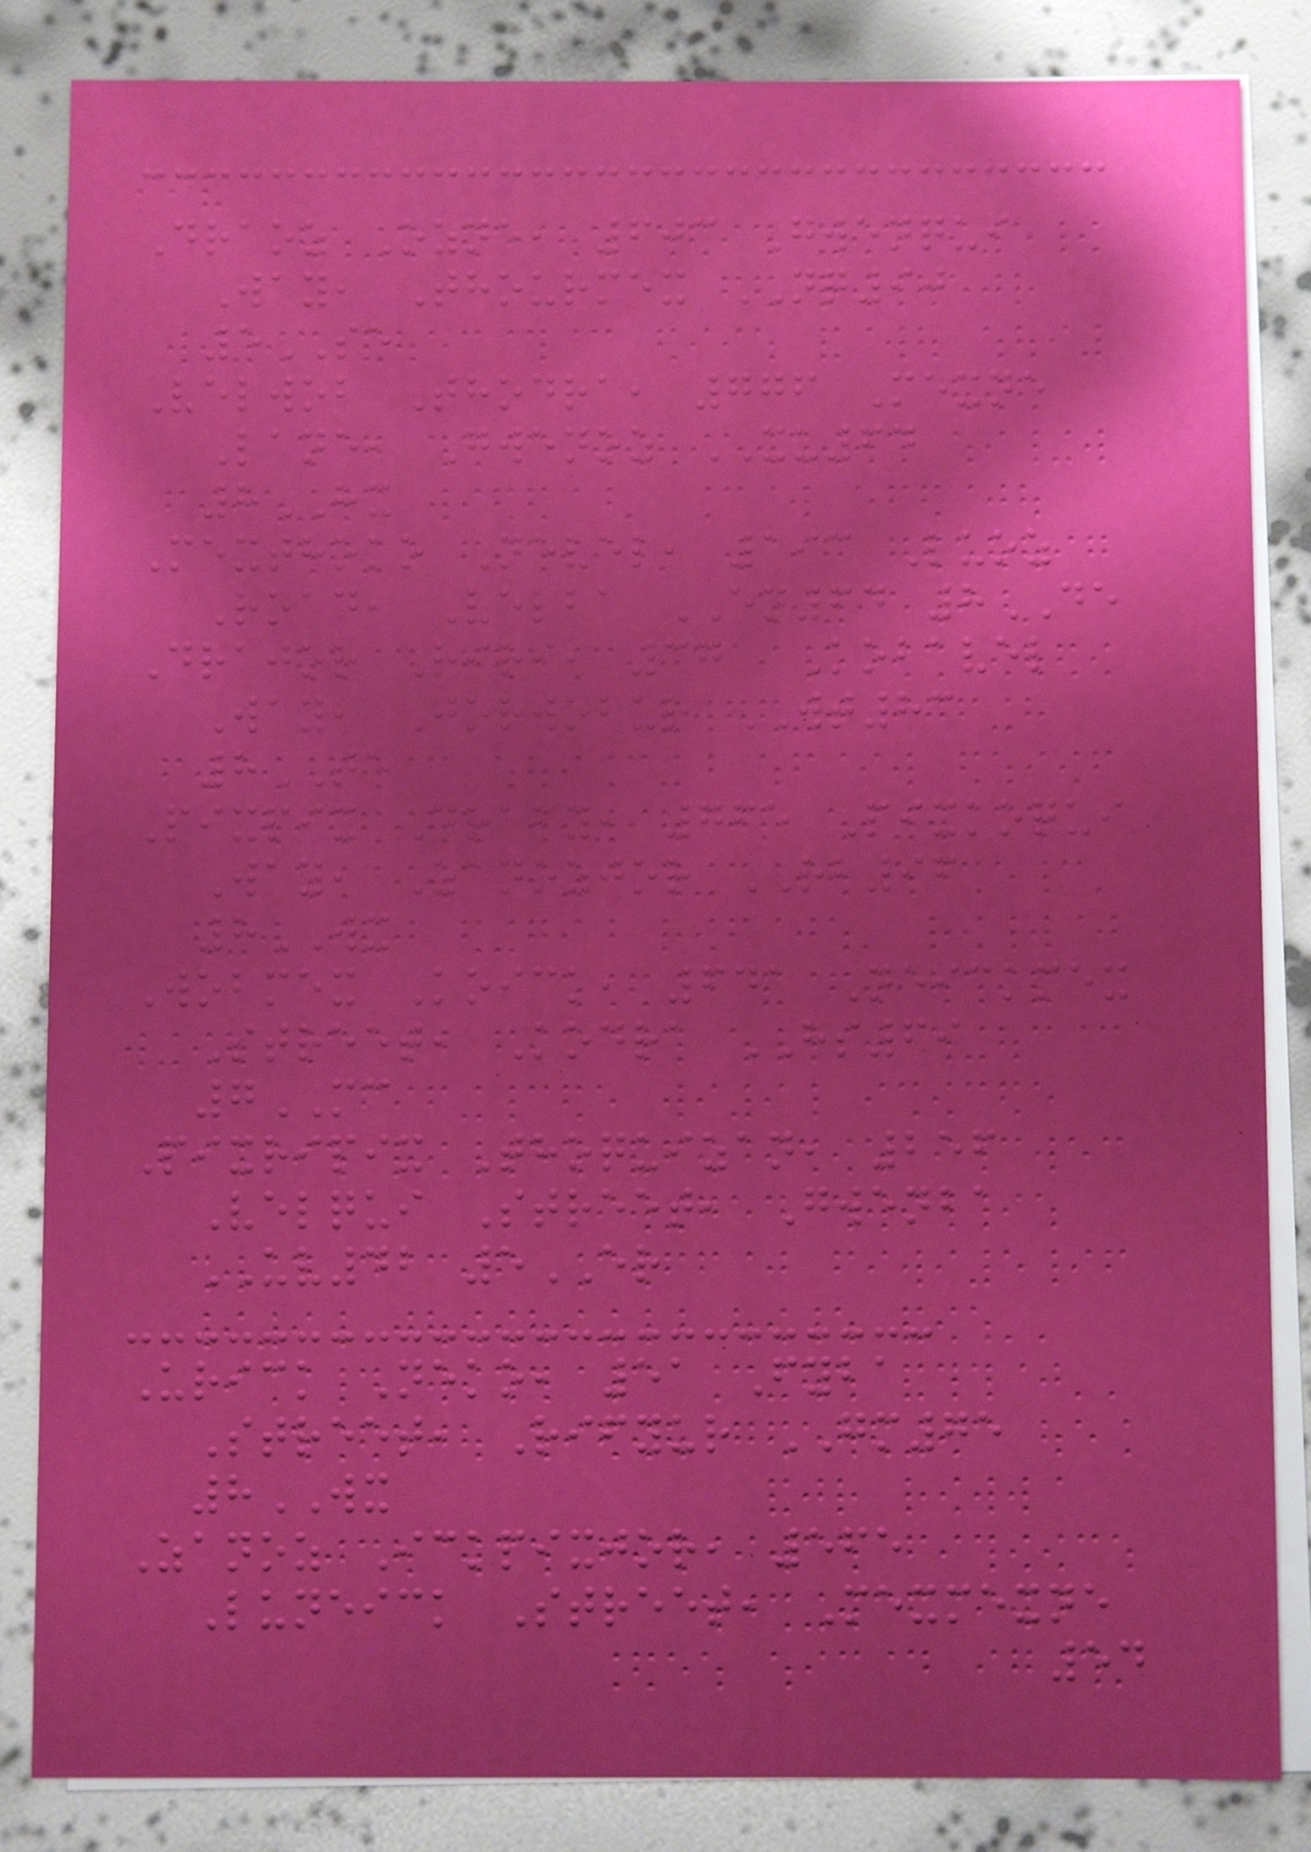Draoz Ozne, 603 Gwenqui
Way, Thourmex NQ90
5SE
Velwob Thodra, 776 Mexne
Lane, Gwenoz XU64
8HX
Mexthoko Nevel, 193 Luoz
Road, Velba EN64 8DE
Drajor Riri, 371 Kobavel
Way, Jorwobur WT83
8TE
Pixpix Drafy, 765 Pixkoqui
Way, Zanozjor RB96
8WX
Wobmex Koick, 641 Neickmex
Street, Kodra HS69
7MC
Pixripix Thoquizan, 256
Velqui Street, Gwenba
UV42 5ER
Urick Neko, 51 Fyba
Street, Rifyur GM75
8WX
Zanoz Ickpixjor, 565
Luneick Street, Mexmexne
54
